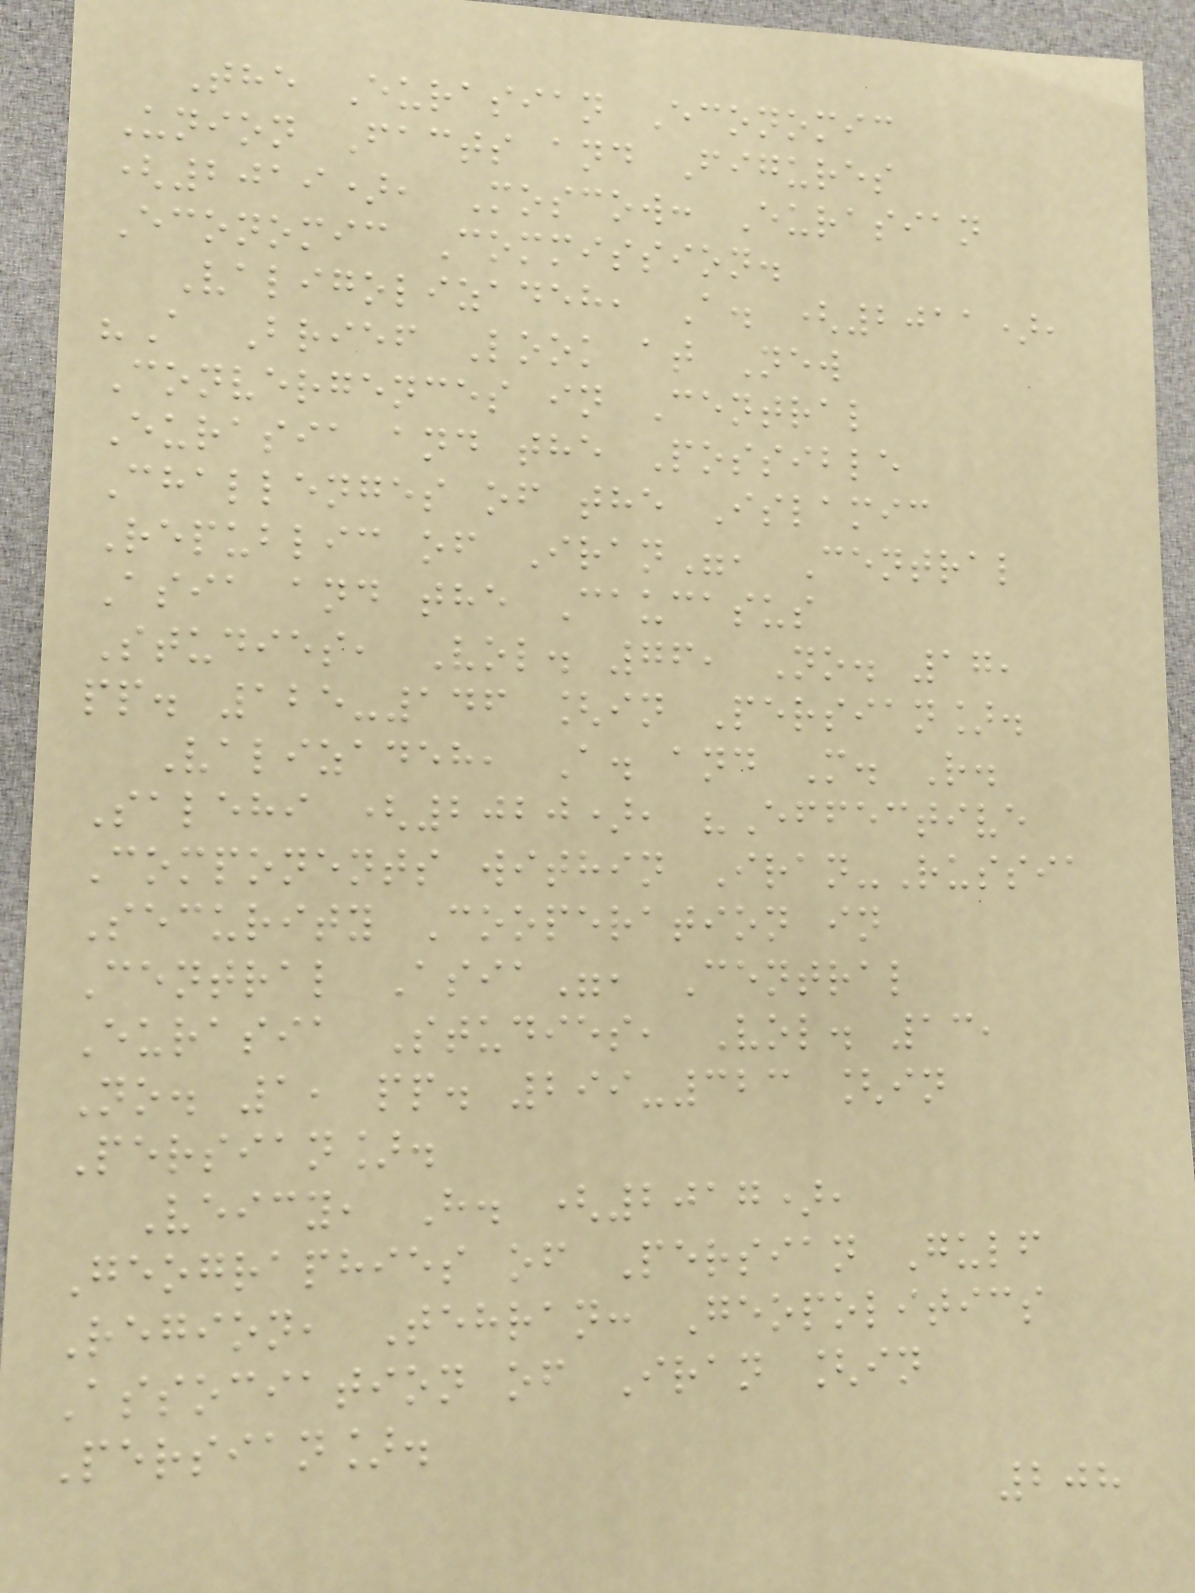The Eurasian Economic
Union Facts and Figures
(2019), Moscow: Eurasian
Economic Commission.
Valigolizadeh, A. (2011),
"A Brief Look at New
Convergences in Central
Eurasia and the Possible
Challenges of the Islamic
Republic of Iran", Central
Asia and the Caucasus
Studies, Vol. 76, No. 17,
pp. 125-146 [in Persian].
Valizadeh, A. and M. R.
Salehi (2020), "Effective
Components within Iran-Russia
Security Cooperation in
Central Asia", Central
Eurasia Studies, Vol. 13,
No. 1, pp. 299-323 [in
Persian].
Veicy, H. (2017),
Geographies of Persian Gulf
Region, Tehran: Geopolitics
Association of Iran [in
Persian].
208
